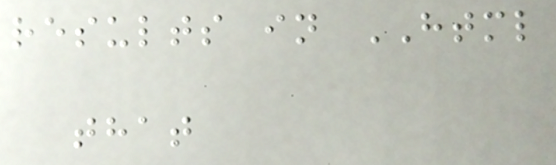results in HTML
that
